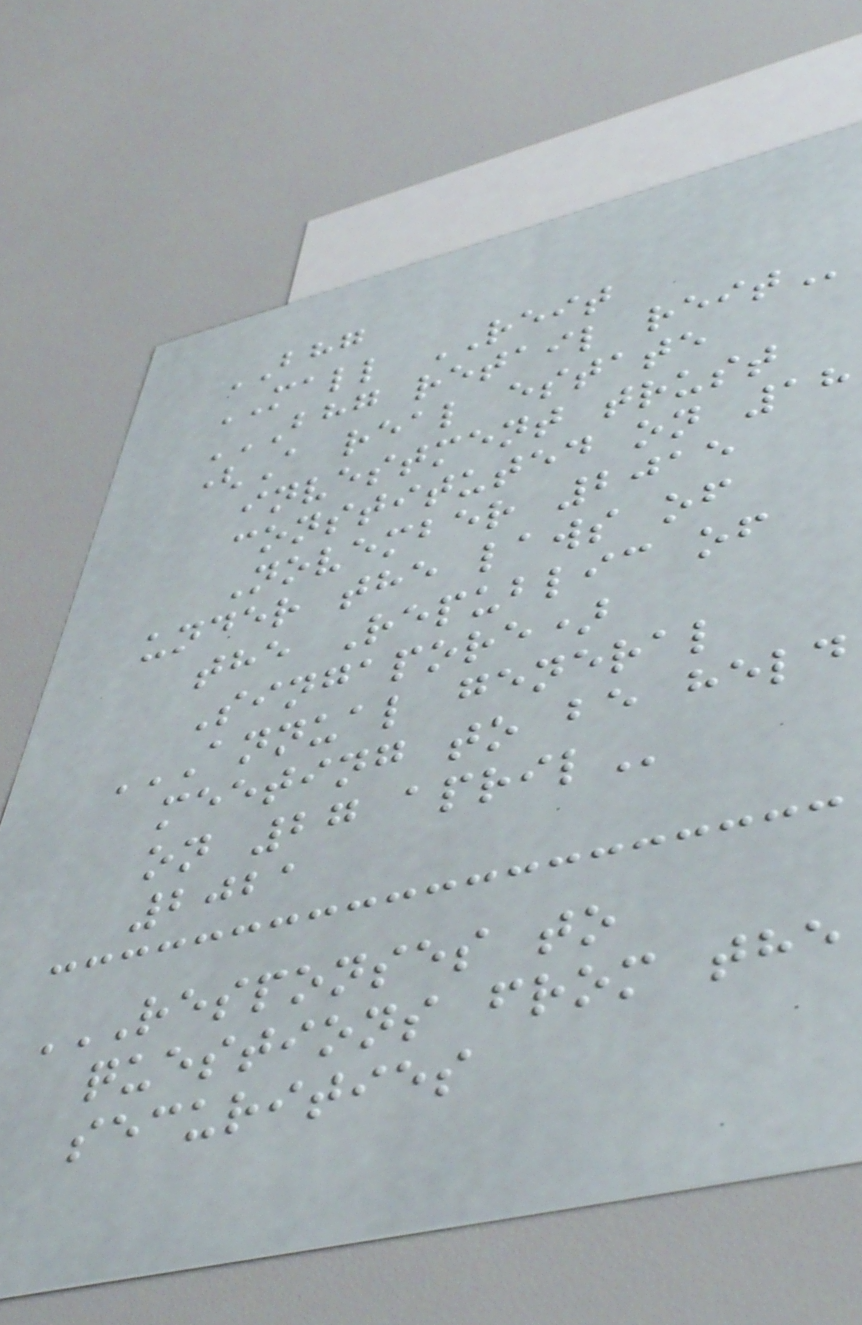BHG
MALL REIT
BHG RETAIL REIT
(A real estate
investment trust
constituted on 18
November 2015
under the laws of
the Republic of
Singapore)
ANNUAL GENERAL
MEETING TO BE HELD
ON 27 APRIL
2021
RESPONSES TO
QUESTIONS FROM THE
SECURITIES
